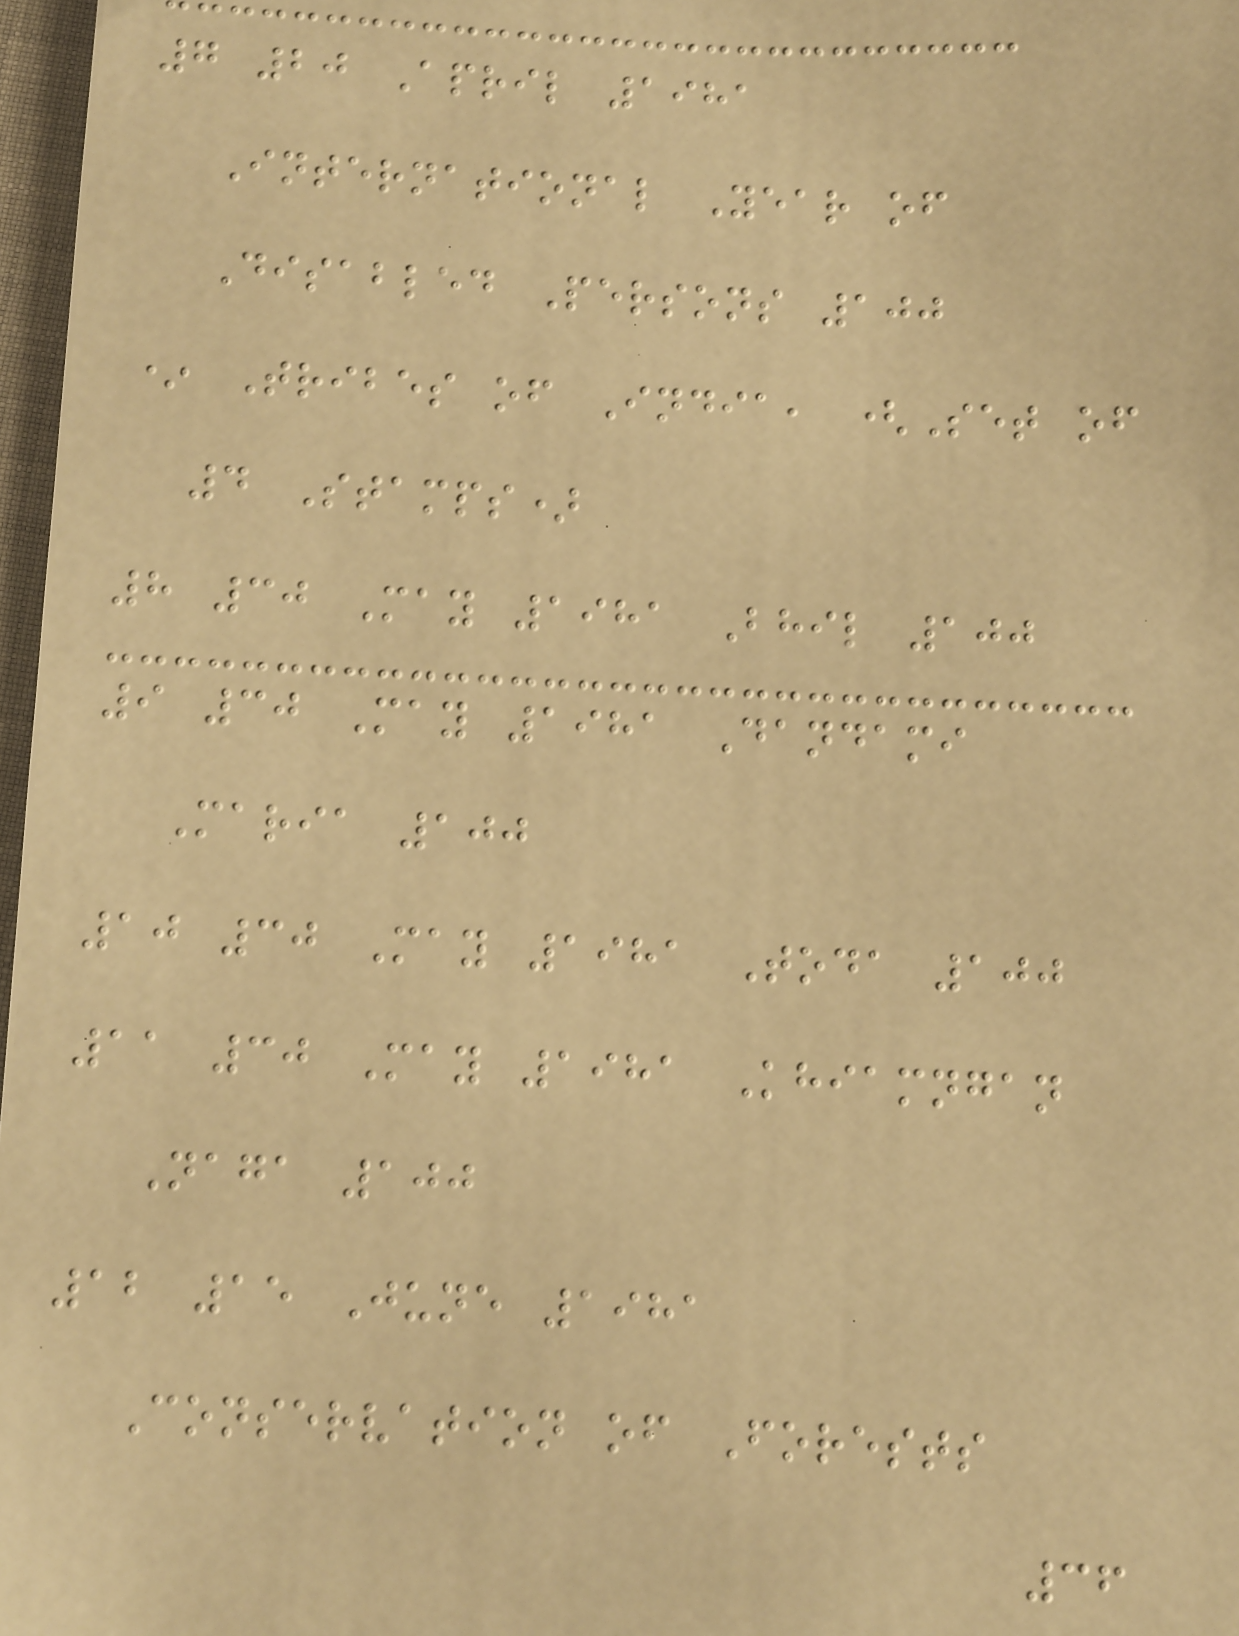7 20 April 1981
International Year of
Disabled Persons 100
* Tribes of India, (Set of
4 Stamps)
8 30 May 1981 Bhil 100
9 30 May 1981 Dandami
Maria 100
10 30 May 1981 Toda 100
11 30 May 1981 Khiamngan
Naga 100
12 15 June 1981
Conservation of Forests
36
